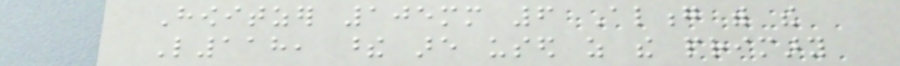Howitzer 105mm 6 Along with the
L118, these are used as the primary
